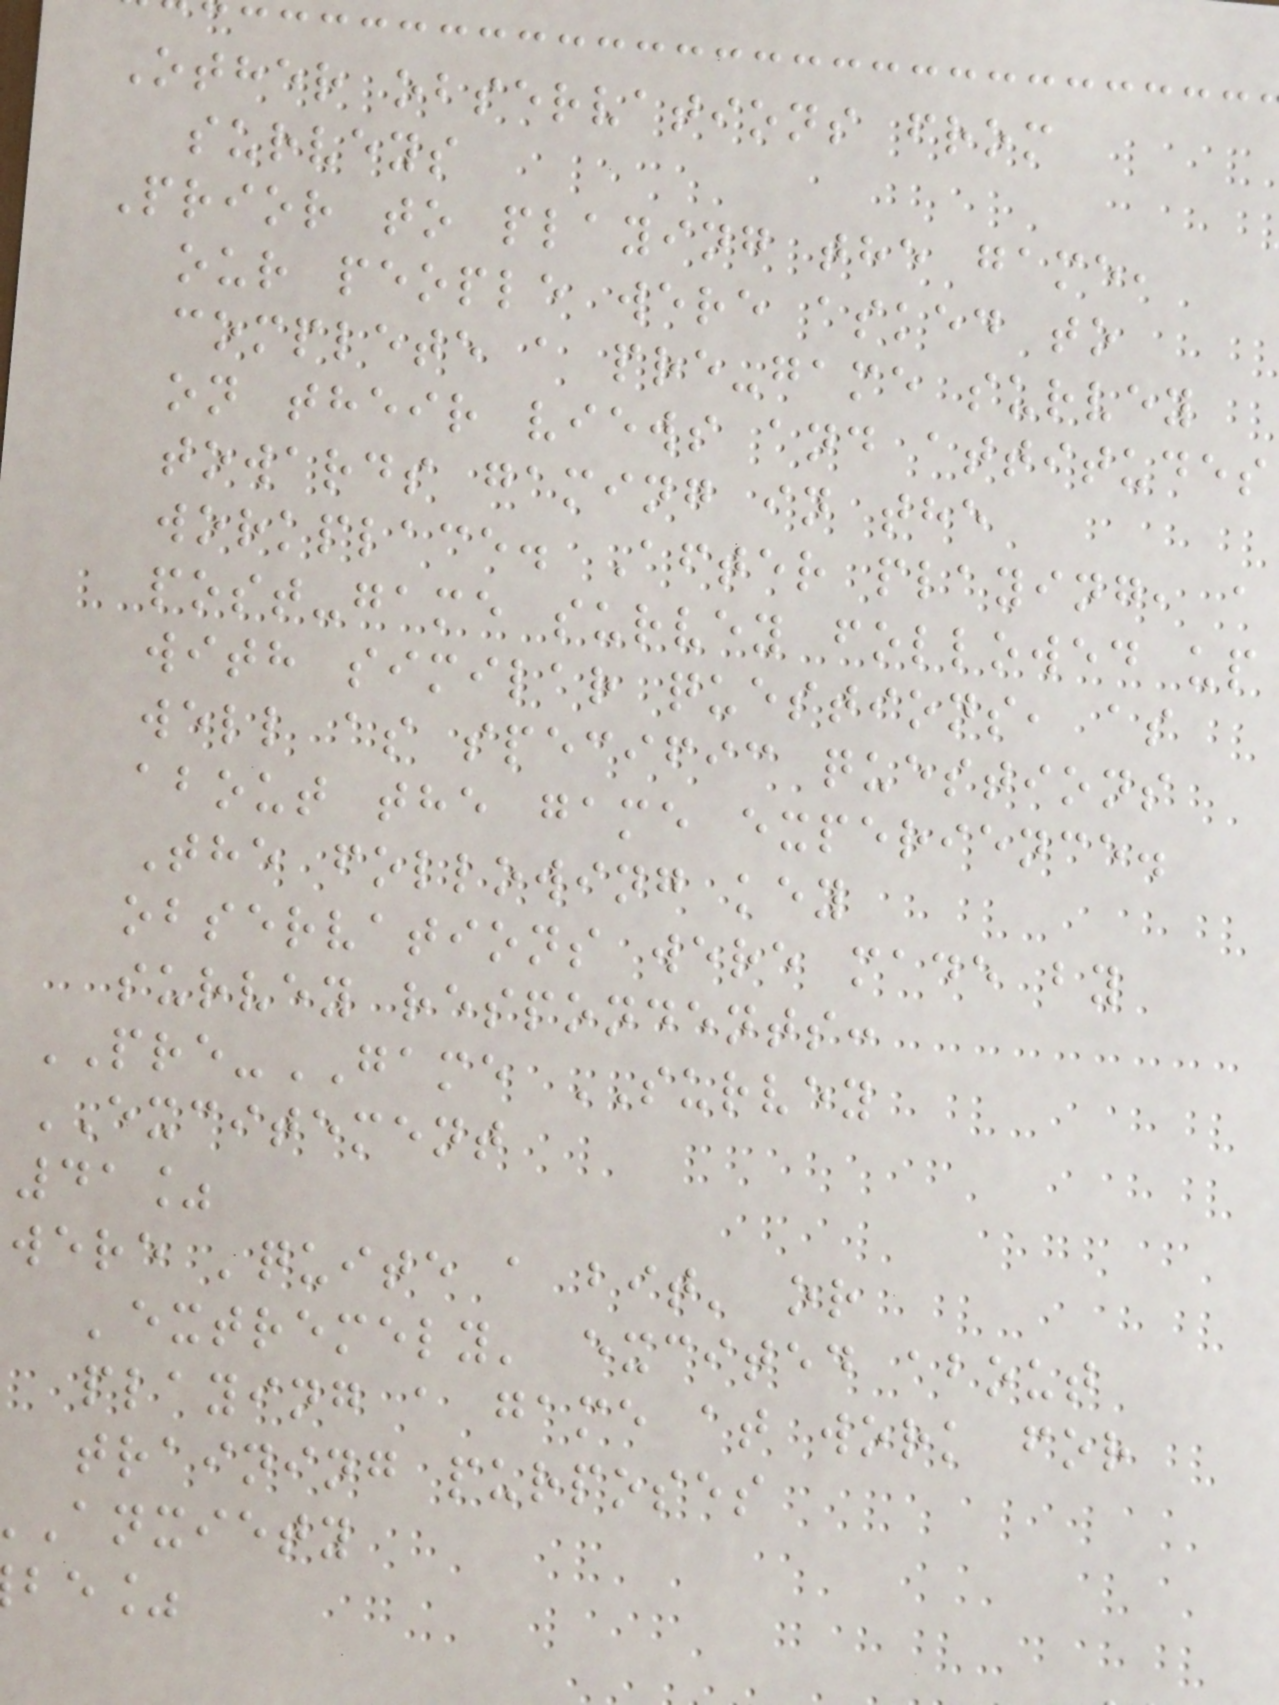Other observations from
surveys
Prior to playing the game,
our people were asked to
complete a pre-game survey
on their views and attitudes
towards gaming in the
workplace. After playing, a
post-game survey followed up
with similar questions, as
well as specific questions
about the game experience.
The following key
observations were made by
survey respondents:
PRE-GAME SURVEY
EXCITEMENT
41%
were 'quite a bit' or
'extremely' excited about
playing a game at work for
training purposes
anxiety
be%
